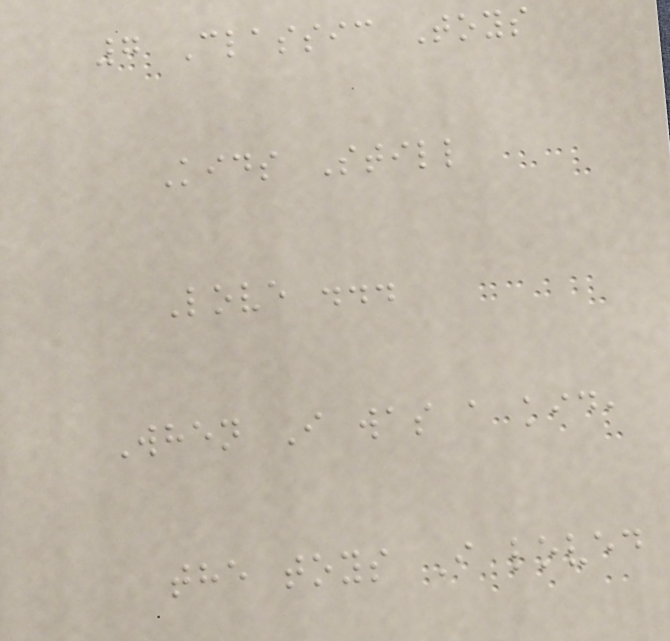7 Classic Toys
Kids Still
Love ...
When I was a kid,
the toys I loved
